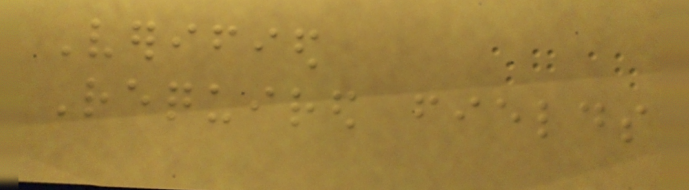Verified
Required fields
